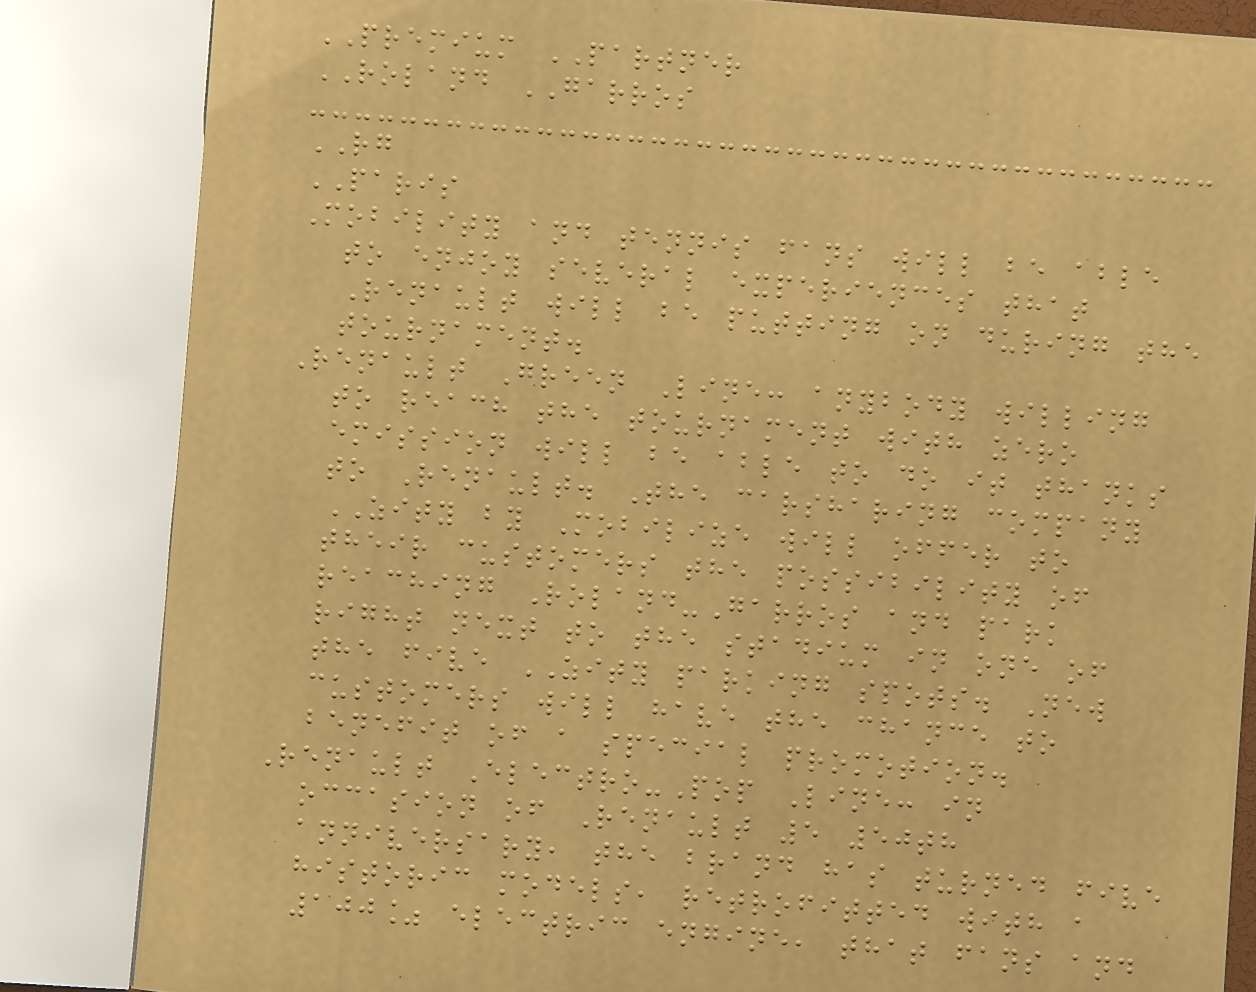PREMIUM PARTNER
ROLAND GARROS
RG
PARIS
Mobility and tennis fans will be able
to enjoy several experiences that
Renault will be putting on during the
tournament.
Renault Green Line: anybody willing
to reach the tournament with zero
emission will be able to do it thanks
to Renault. The carsharing company
ZITY by Mobilize will offer to
their customers the possibility of
reaching Roland-Garros and park
right next to the stadium in one of
the five ZITY parking spots. New
customers will have the chance to
benefit of a special promotion.
Renault Electro-Pop Line: in
occasion of Renault 5 50th
anniversary, the brand has turned five
historic models, retrofitted with a
100% electric engine, that fans and
